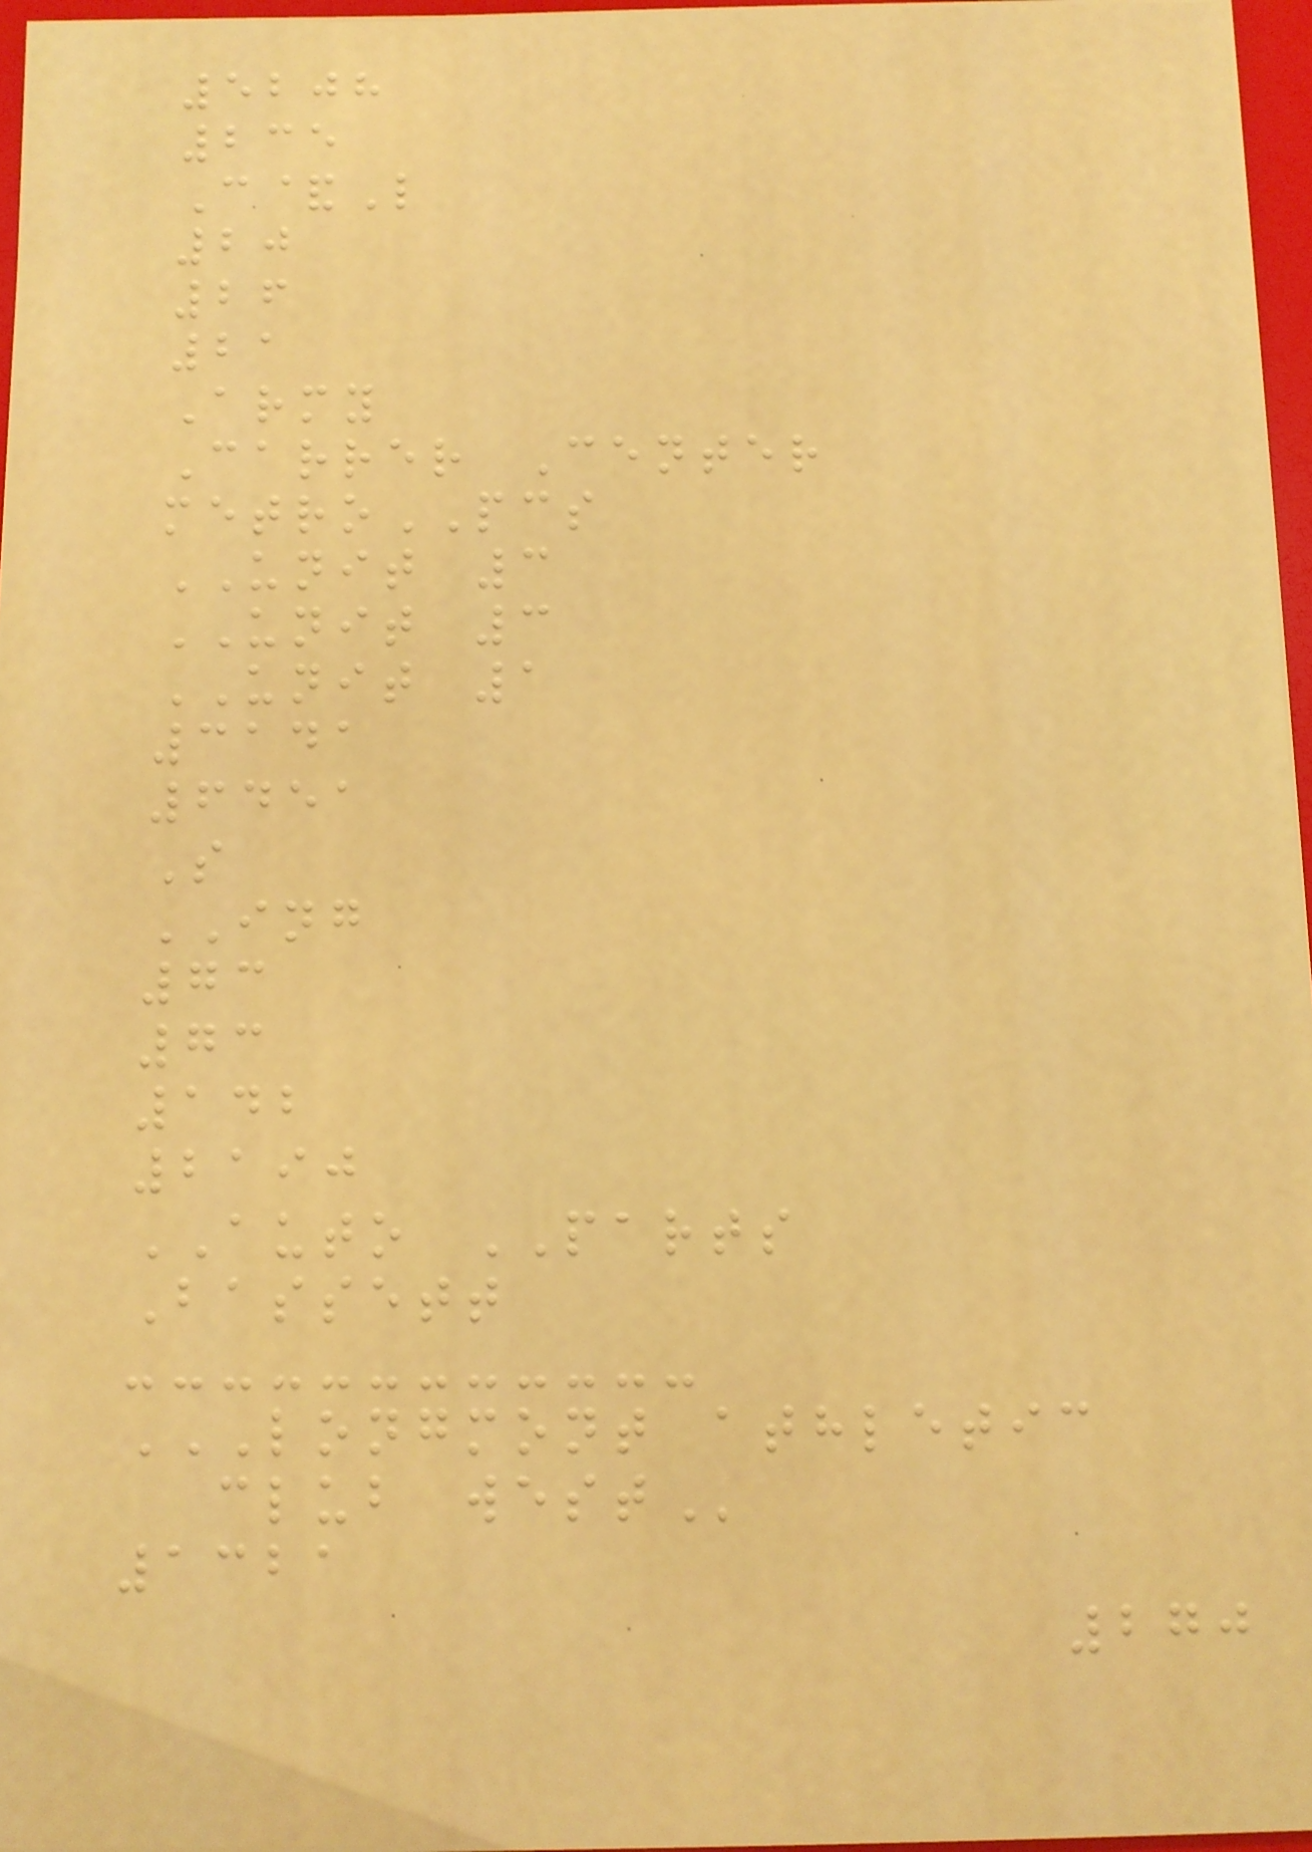5208
235
C&L
20
26
21
Army
Carrer Center
metroPCS
UNIT 3
UNIT 3
UNIT 1
3141
6451
S
ING
73
73
142
2190
AUTO PARTS
Bassett
LONGMONT ATHLETIC
CLUB WEST
1321
270
